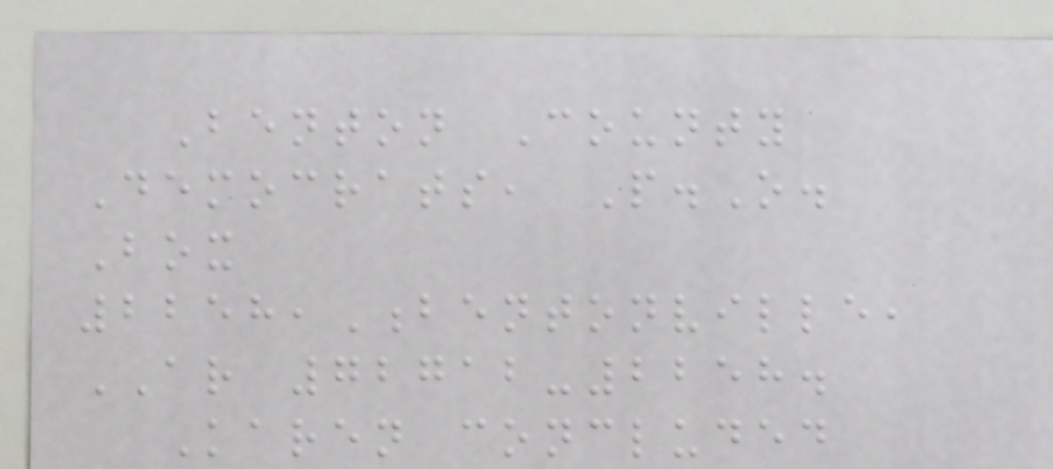Benton County
Democrats, P.O.
Box
2258,Bentonville,
AR 72712-2258.
Karen concluded
